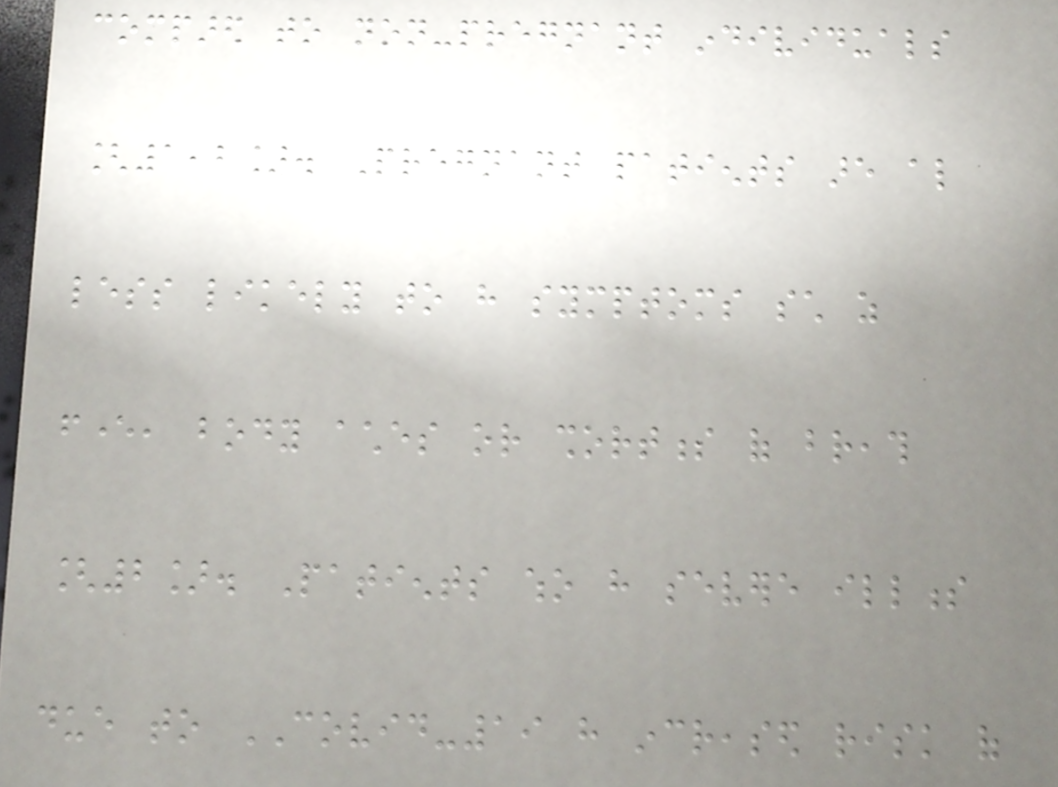compared to non-pregnant individuals
[1,2]. Pregnant patients are also
less likely to have symptoms such as
fever, body aches or shortness of breath
[2]. Patients who have severe illness
due to COVID-19 have increased risk of
